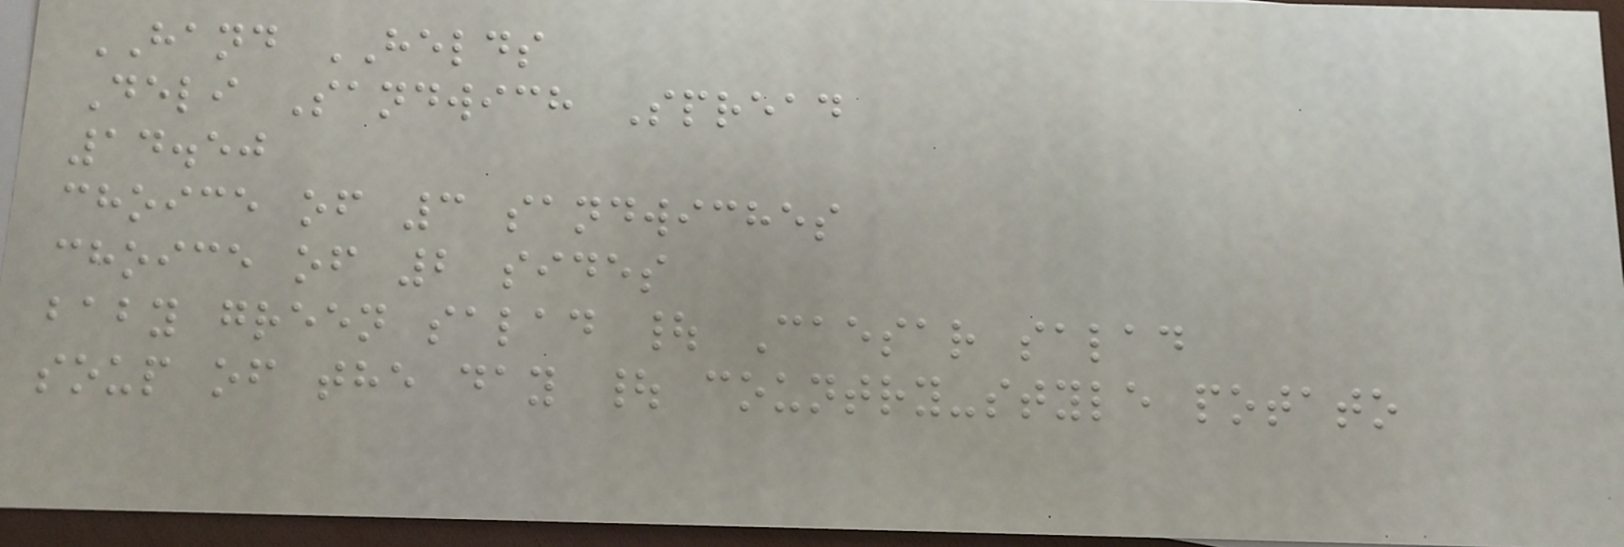HAND HELDS
Deli Sandwich Spread
14.50
choice of 3 sandwiches
choice of 2 sides
baby green salad | Caesar salad
soup of the day | country-style potato
